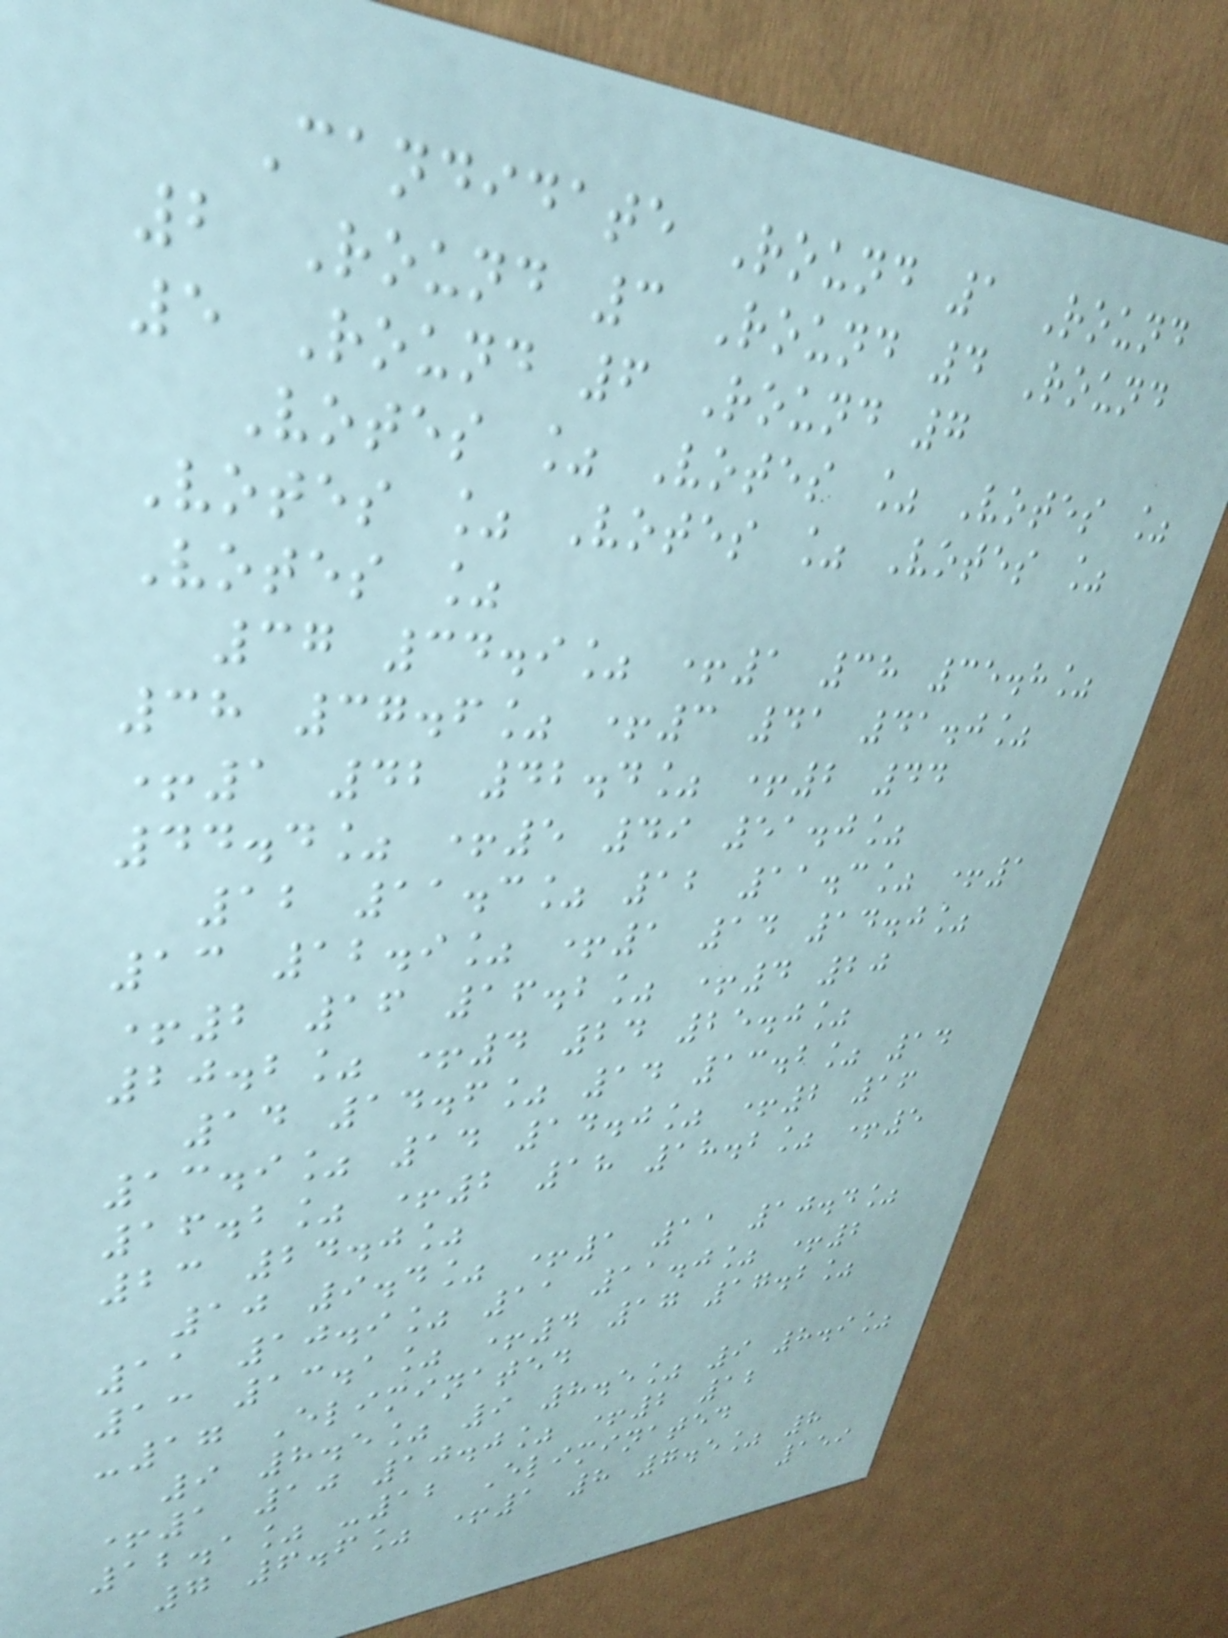Candidate Round 1 Round
2 Round 3 Round 4 Round
5 Round 6 Round 7
Votes % Votes % Votes %
Votes % Votes % Votes %
Votes %
37 34.9% +1 38 35.8%
38 37.6% +3 41 41.0%
+1 42 42.4% +2 44
44.4% +5 49 51.0%
12 11.3% 12 11.3% +1
13 12.9% +1 14 14.0%
+2 16 16.2% +4 20
20.2% +4 24 25.0%
14 14.6% 14 13.2% 14
13.9% 14 14.0% +2 16
16.2% +2 18 18.2% +5
23 24.0%
10 9.4% +1 11 10.4%
11 10.9% 11 11.0% +2
13 13.1% +4 17 17.2%
-17 Eliminated
9 8.5% 9 8.5% 9 8.9%
+1 10 10.0% +2 12
12.1% -12 Eliminated
7 6.6% +1 8 7.5% 8
159
